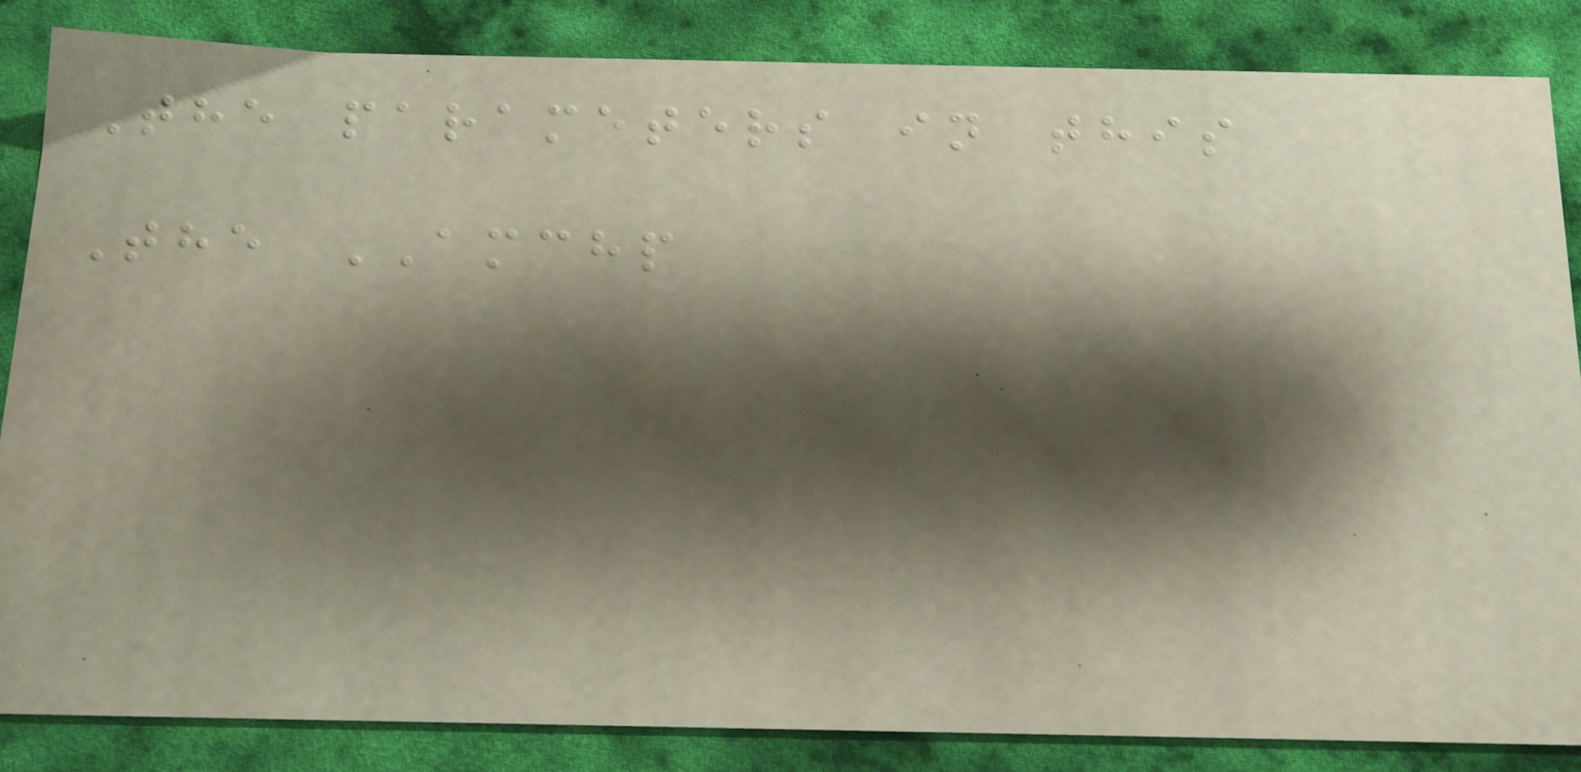The parameters in this
The AMCHP
